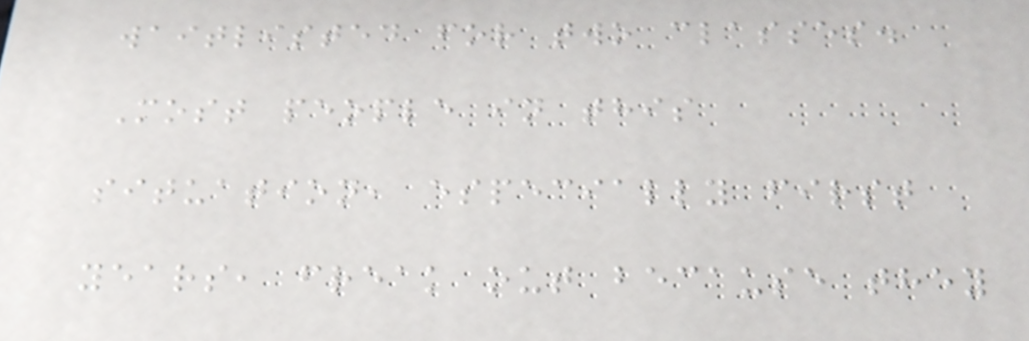waitlisted for two classes.
Most people in this
situation, especially first
years, freak out because they
